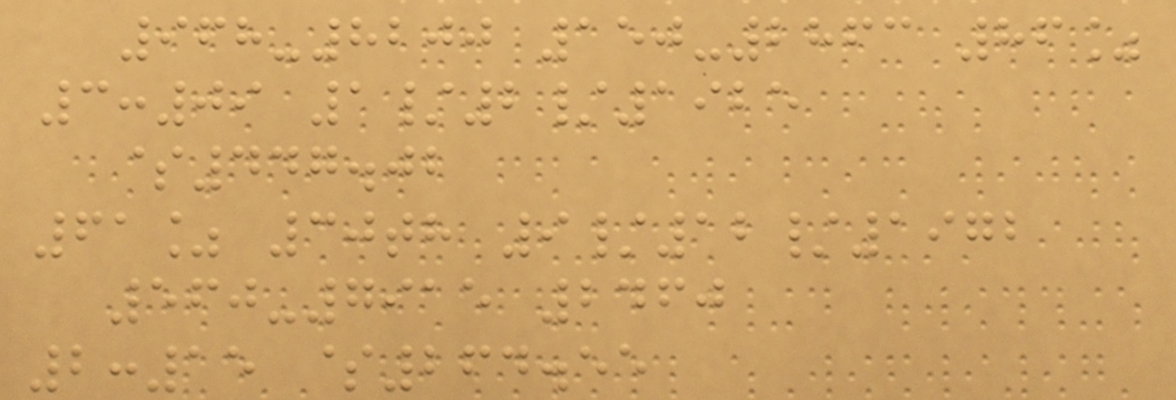968-8200 150-2863 86%
3:09 1/2/1925
$447.02
61% 30th 9/12/1972
560-7915 2460
2:15 $264.55
